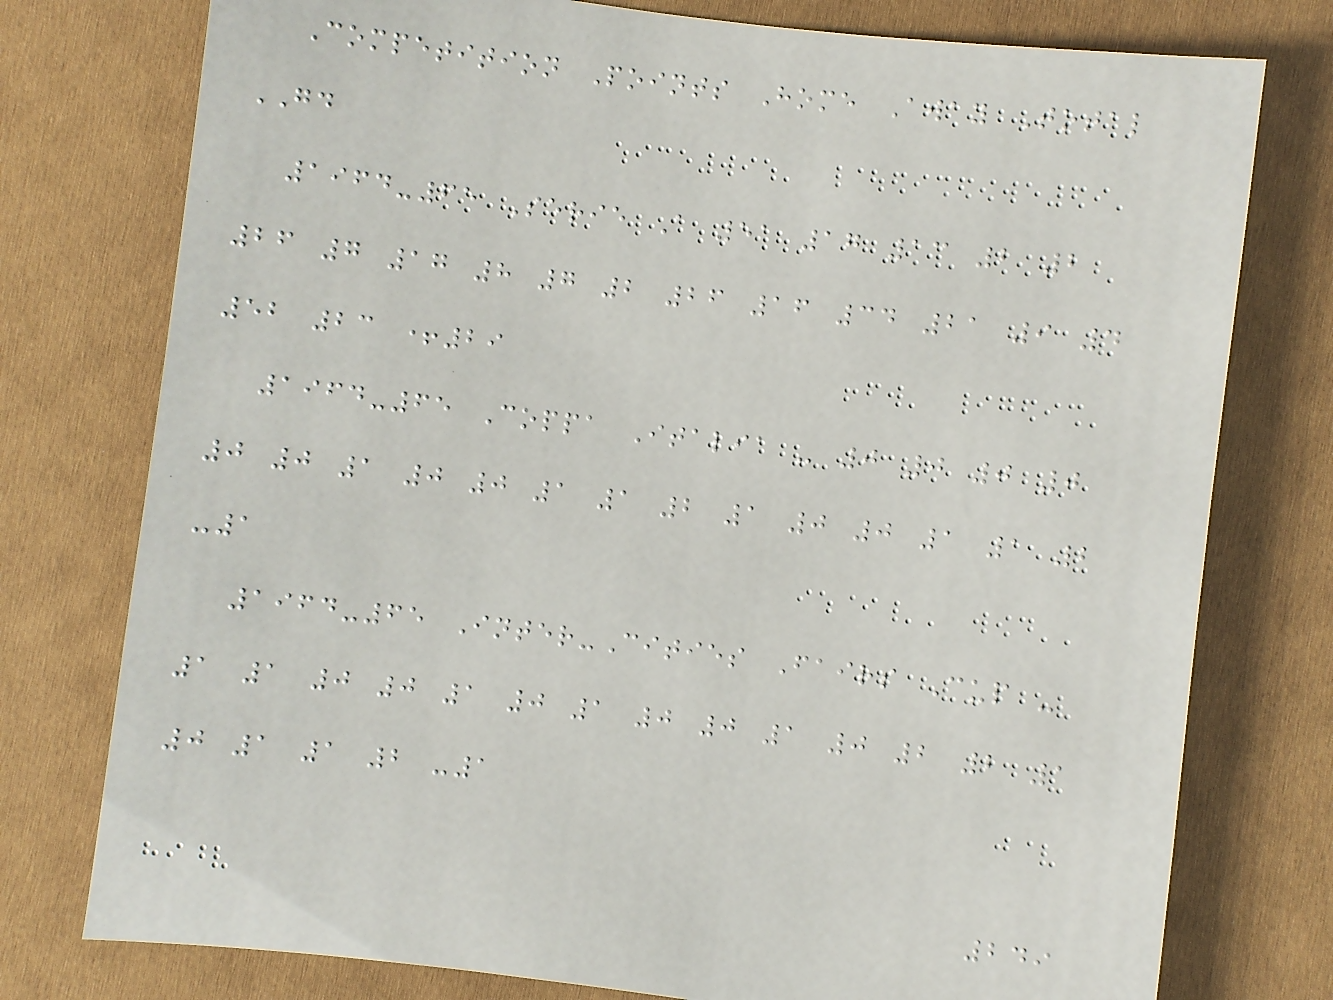Competition Points Home Away Total
GD
1964-65 Serie A 51 17 13 2 2
26 7 17 8 7 2 26 16 34 21 9 4
52 23 +29
1964-65 Coppa Italia - 0 0 0 0
0 0 1 0 0 1 1 2 1 0 0 1 1 2
-1
1964-65 Inter-Cities Fairs Cup -
1 1 0 0 1 0 1 0 0 1 0 2 2 1
0 1 1 2 -1
249
